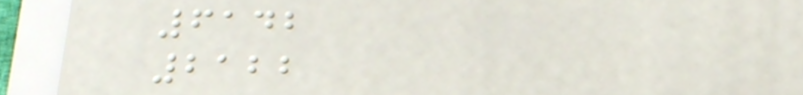6142
2122
